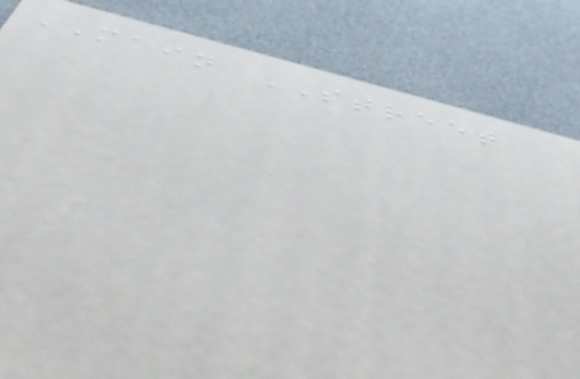MAIN STREET
